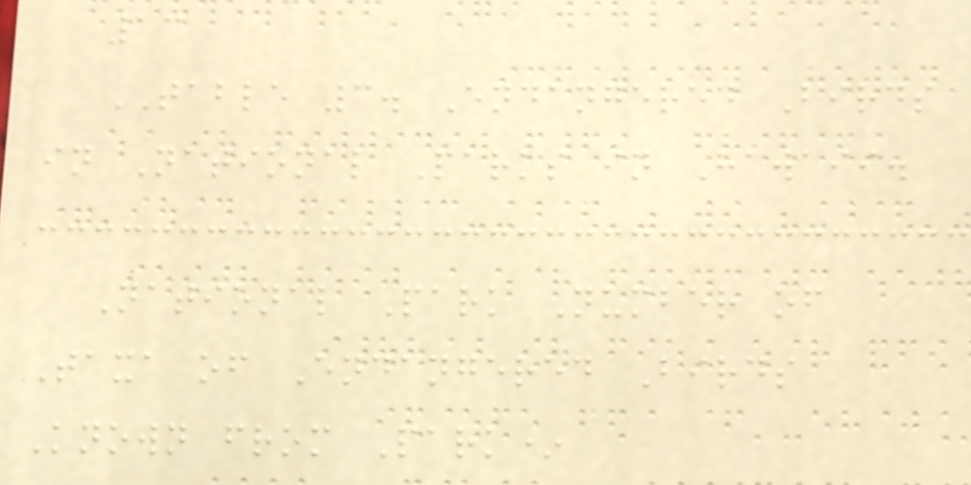13
TABLE 3. Endangered Birds
in National Parks in Hawaii.
National Park Number of
Taxa of Endangered Birds
Known from Park*
